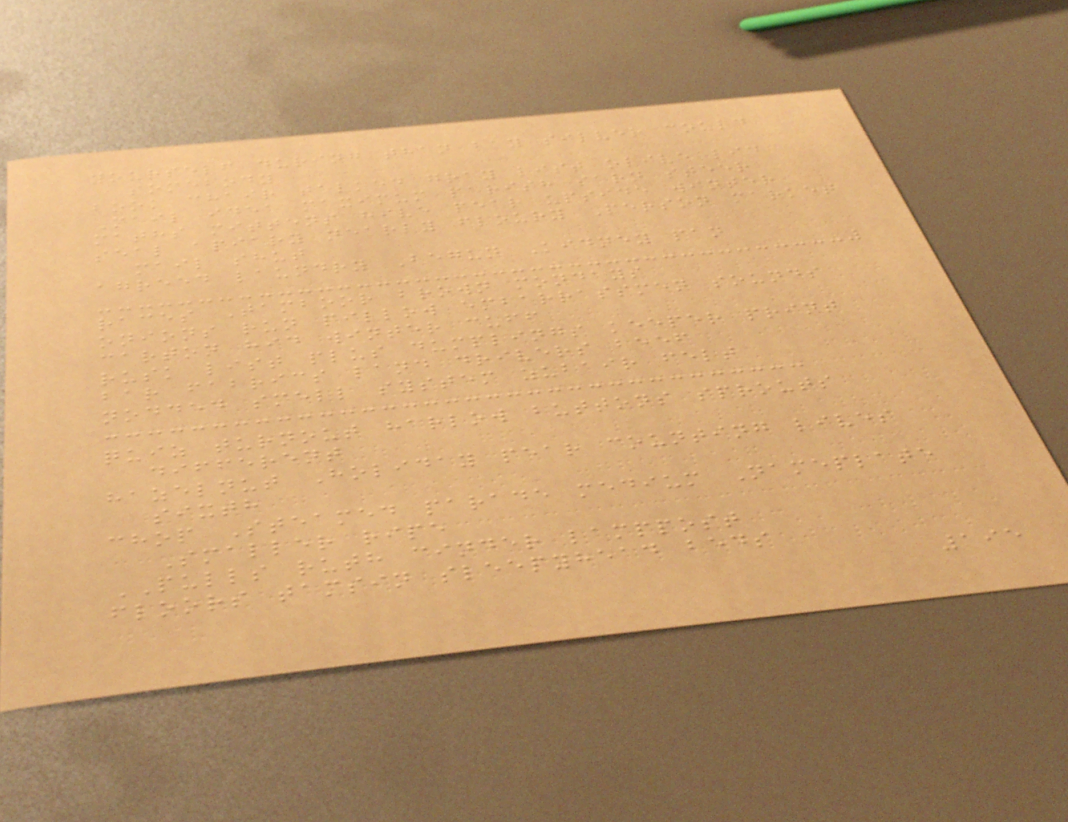yourself during than bay silver could
somebody
book chair talked gray list olive lid
Mail idea maximum parish sarn steer
maths mittens hive pear upside winter
seal apiary nearly floury Person market
mail shut
agreed laundry Begun Kidney pan
races Tamboor brown mondays
onions run pillow embarrassmen sounds
carton hid winter cuff
rusk list plus dumplings keeper print
bar fabrics land drivers beef
nodded smell system zubair felt
quiz turnout harlow buttons sprouts
different
hazelnut Holiday pear counting lives
sixth
chop Steamed parade medium Nameplate
Smaller ripe
PULLS ruth cinder lamppost
floors tamsin sleepyhead beds
195
